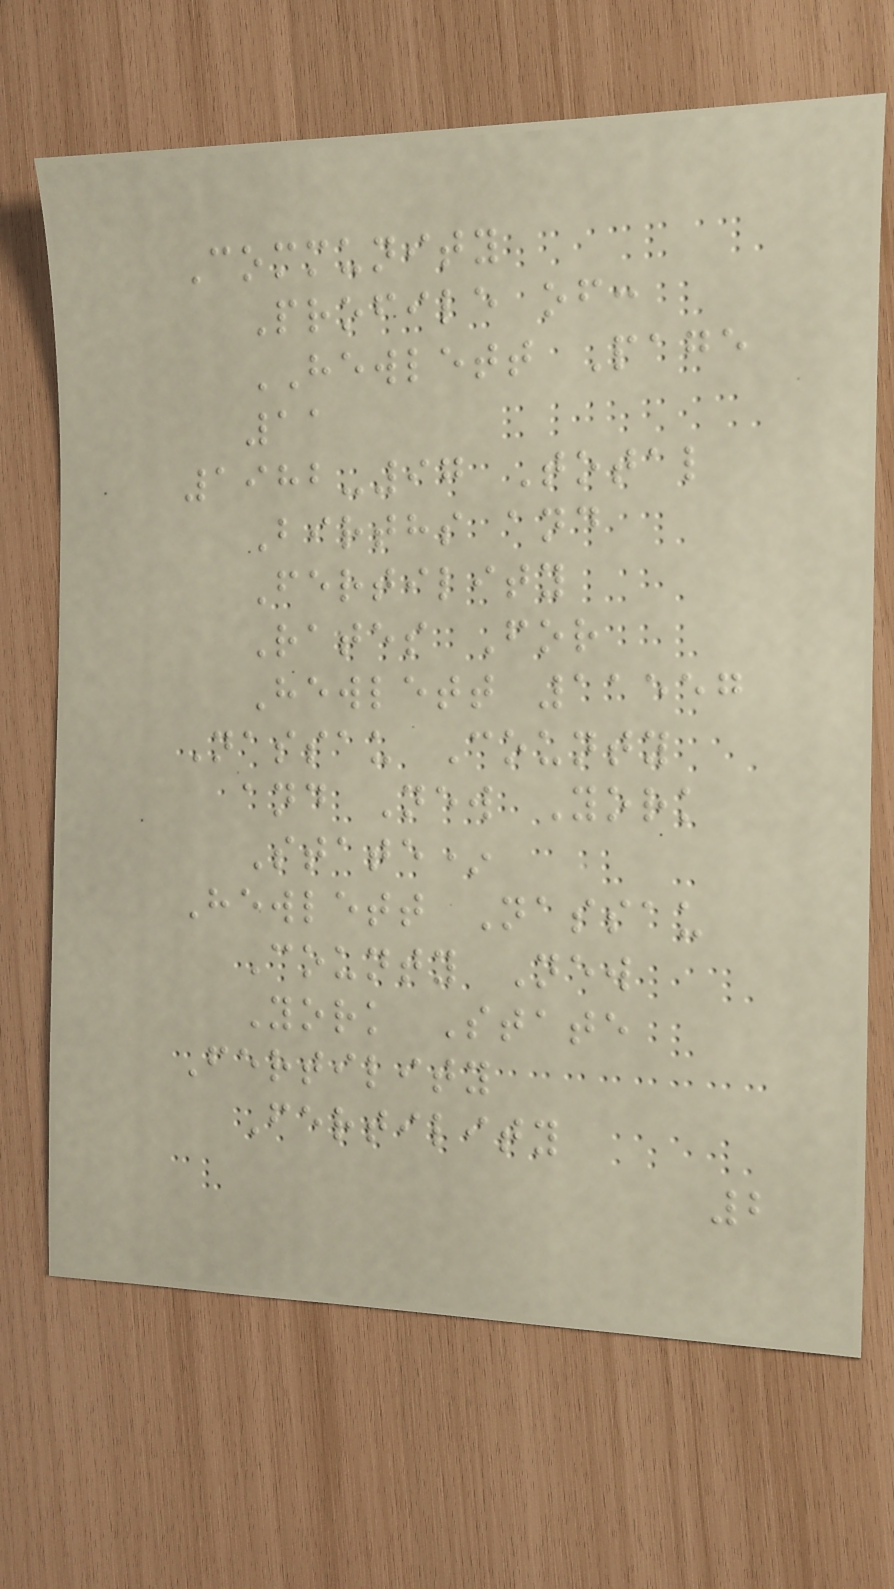Community
Profile of:
HEWLETT Page
11
1982-97 Total
Births and
Fertility
Rates For
Hewlett 11557
Nassau County
and New York
State*
Hewlett Nassau
County New
York State
Fertility
Fertility
2
